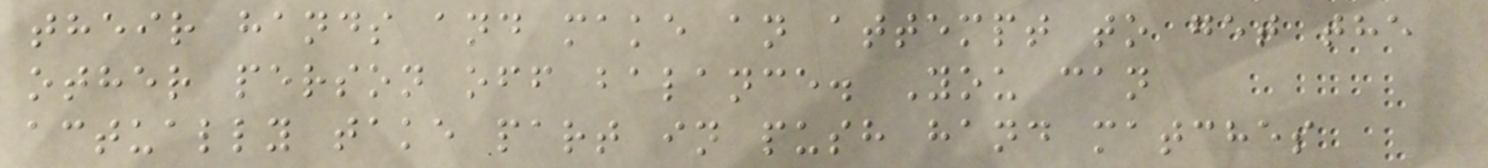their hands and make an attempt to get the
other person off balance. You can
actually take part in push hand matches
